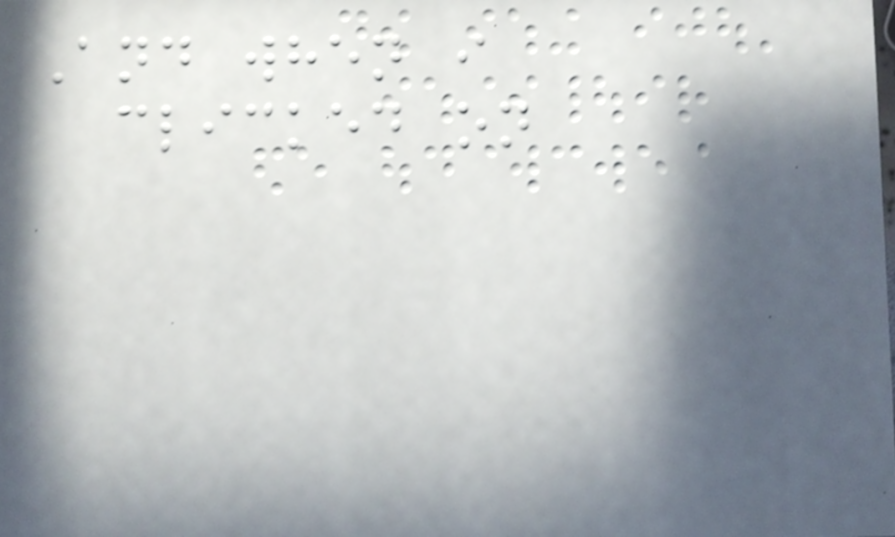And when i
clicked on
